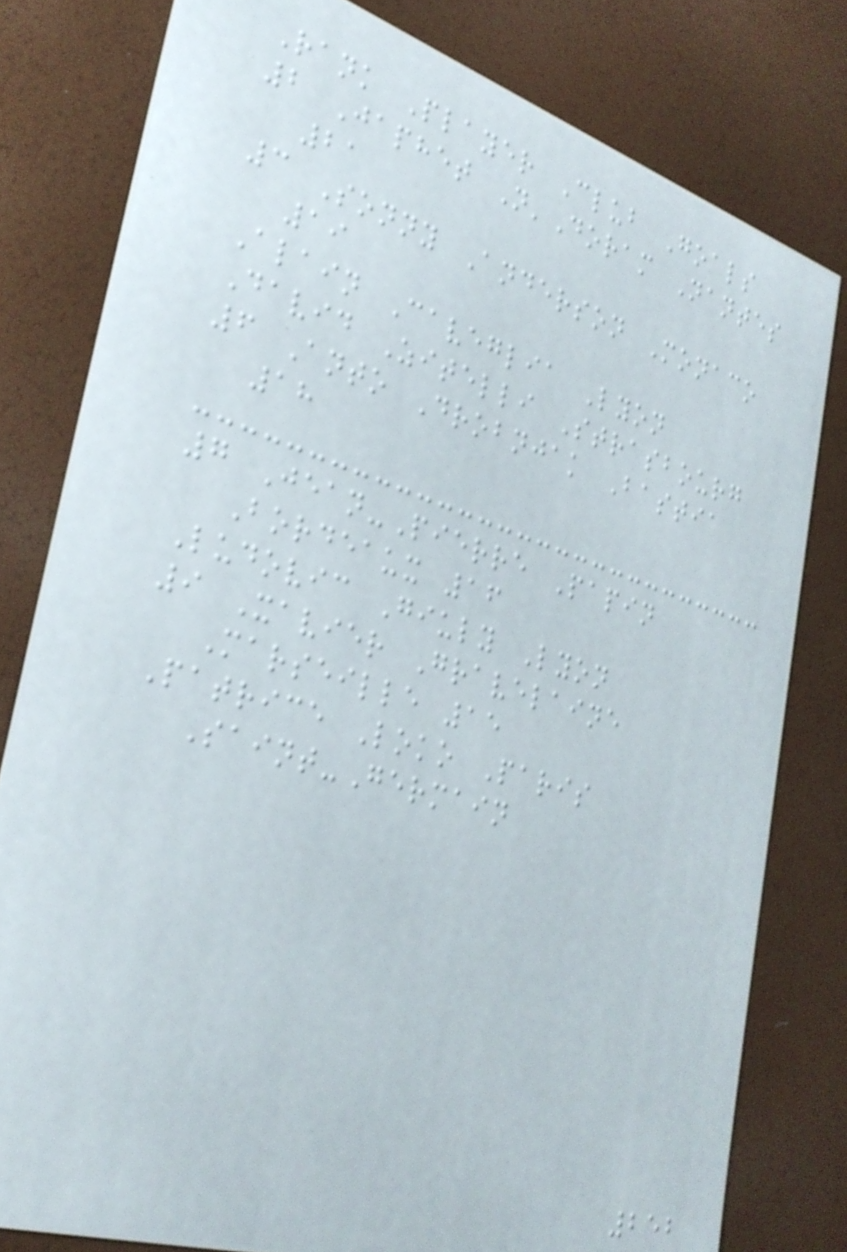Rank Player Club Goals
2 Japhet N'Doram Nantes
21
3 Sonny Anderson Monaco
19
Alain Caveglia Lyon
David Zitelli Strasbourg
6 Anto Drobnjak Bastia
18
7 Jean-Pierre Papin
Bordeaux 16
Ludovic Giuly Lyon
9 Xavier Gravelaine
Marseille 15
Patrice Loko Paris
Saint-Germain
252
